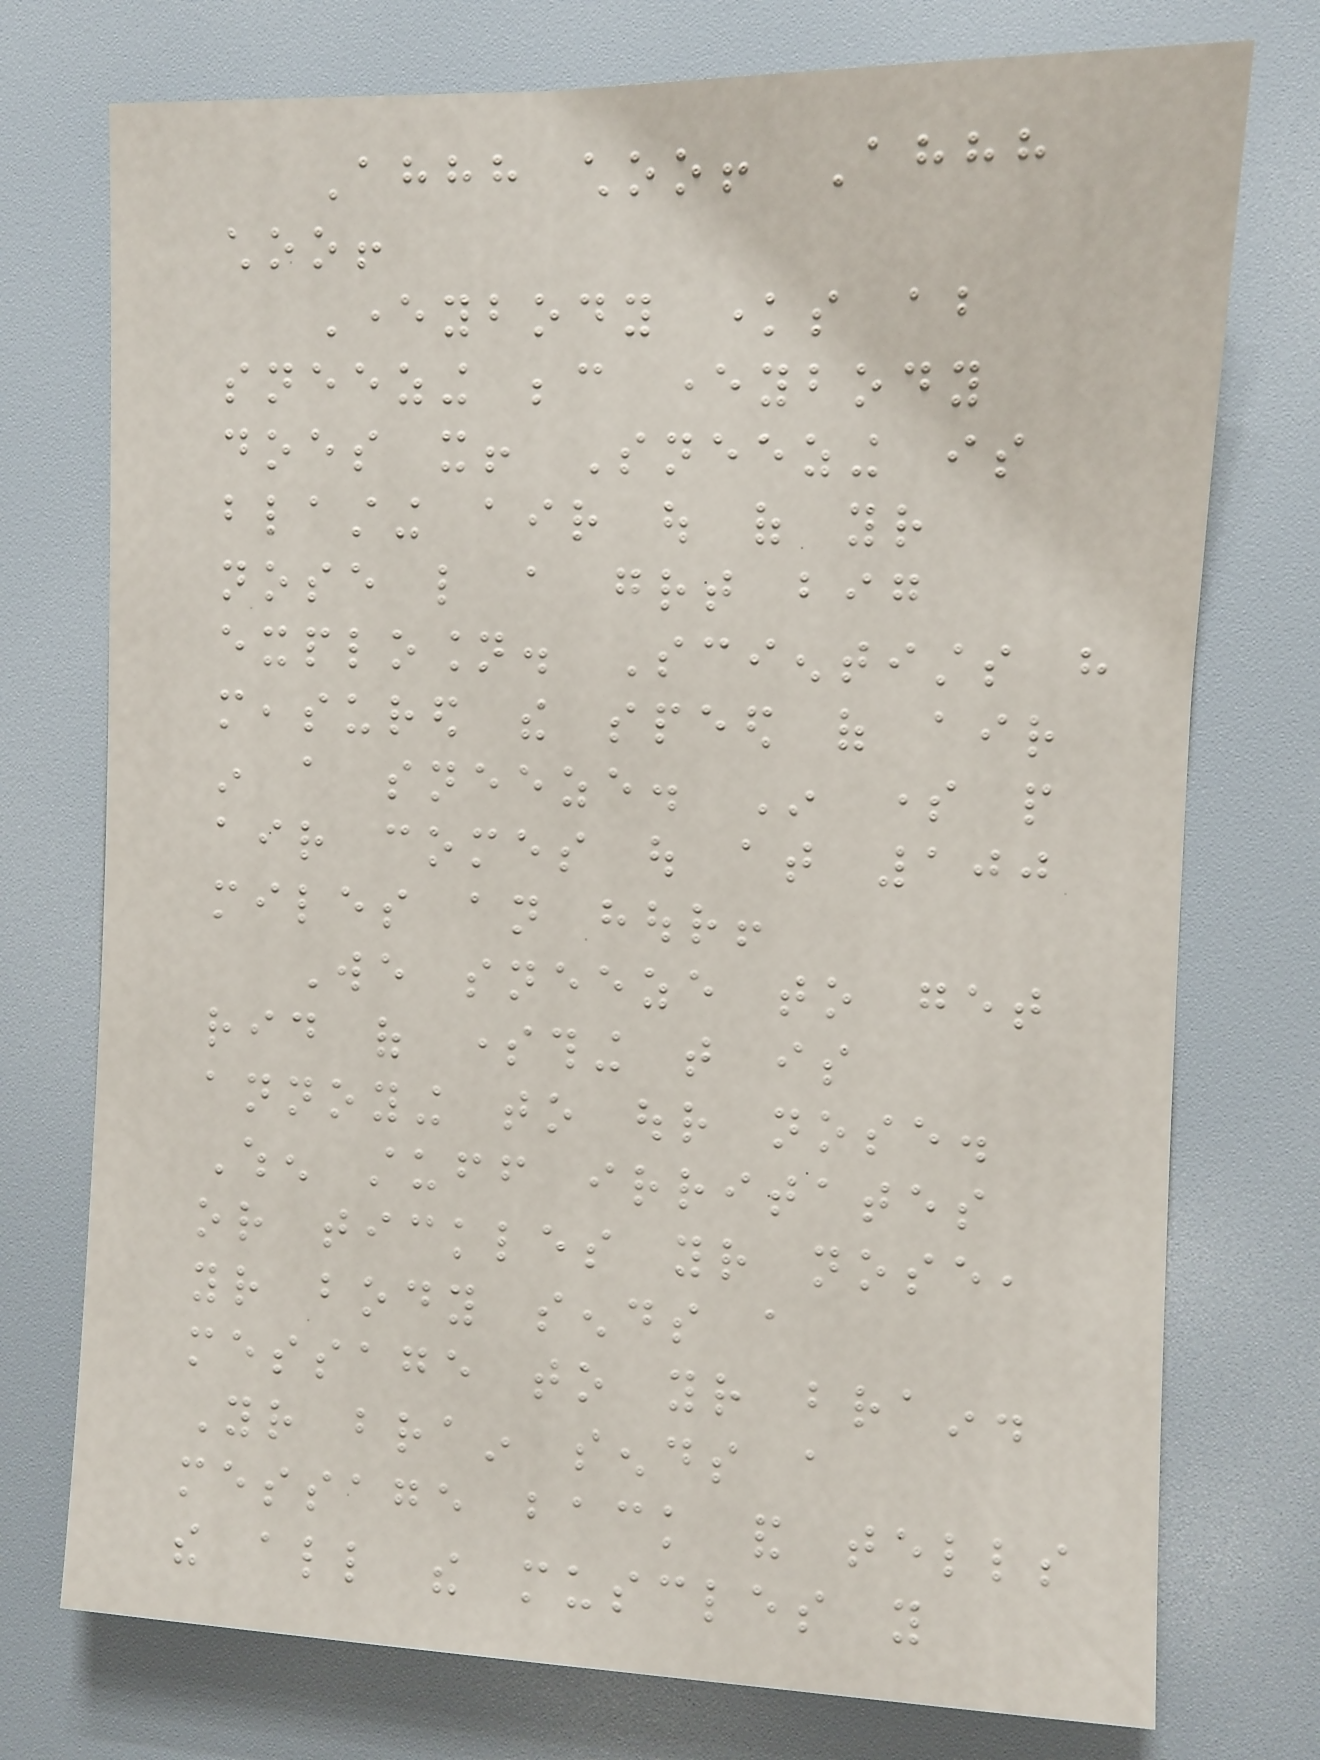Ahhh choo! Ahhh
choo!
Everybody knows about
sneezing because everybody
does it! Sneezing is
blasting air out of your
nose like a great big
explosion. Scientists have
measured the speed of air
in a sneeze. In some people
air comes out at 100
miles an hour!
We sneeze to get
rid of something that is
annoying to our nose.
When stuff irritates
or tickles your nose,
your body sends a
message to your brain.
Your brain sends a
message back and tells
the all the muscles you
